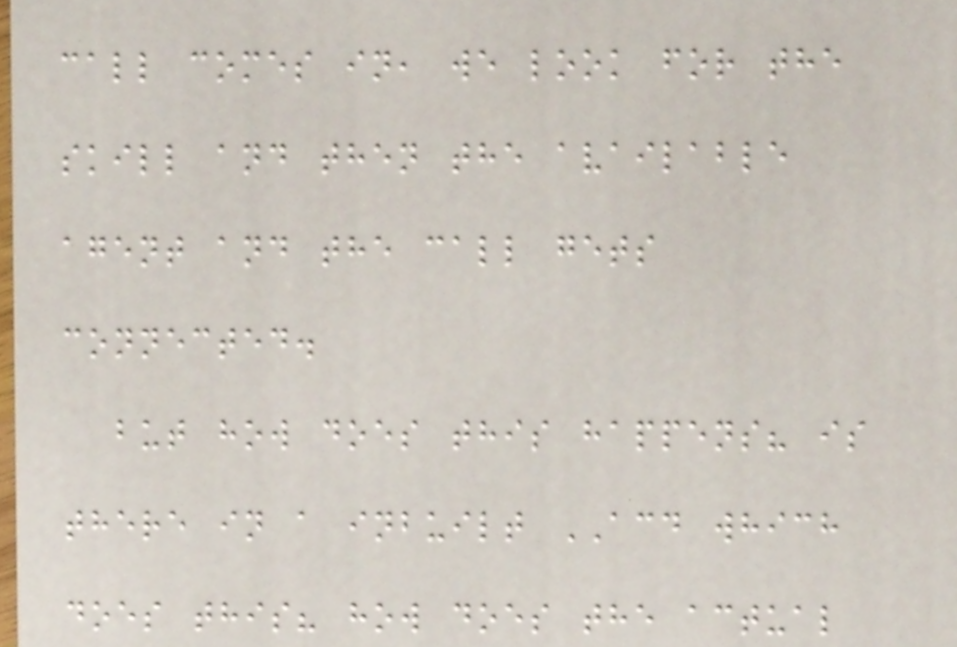call comes in, we look for the
skill and then the available
agent and the call gets
connected.
but how does this happens? is
there in a inbuilt ACD which
does this? how does the actual
